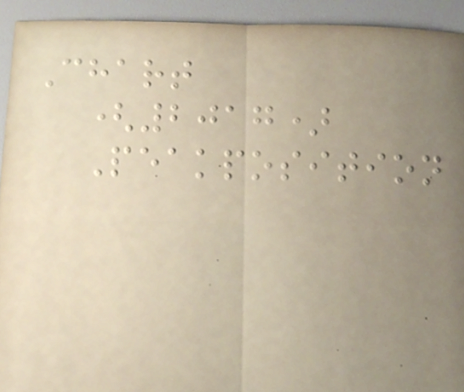Chart
(2017)
Peakposition
